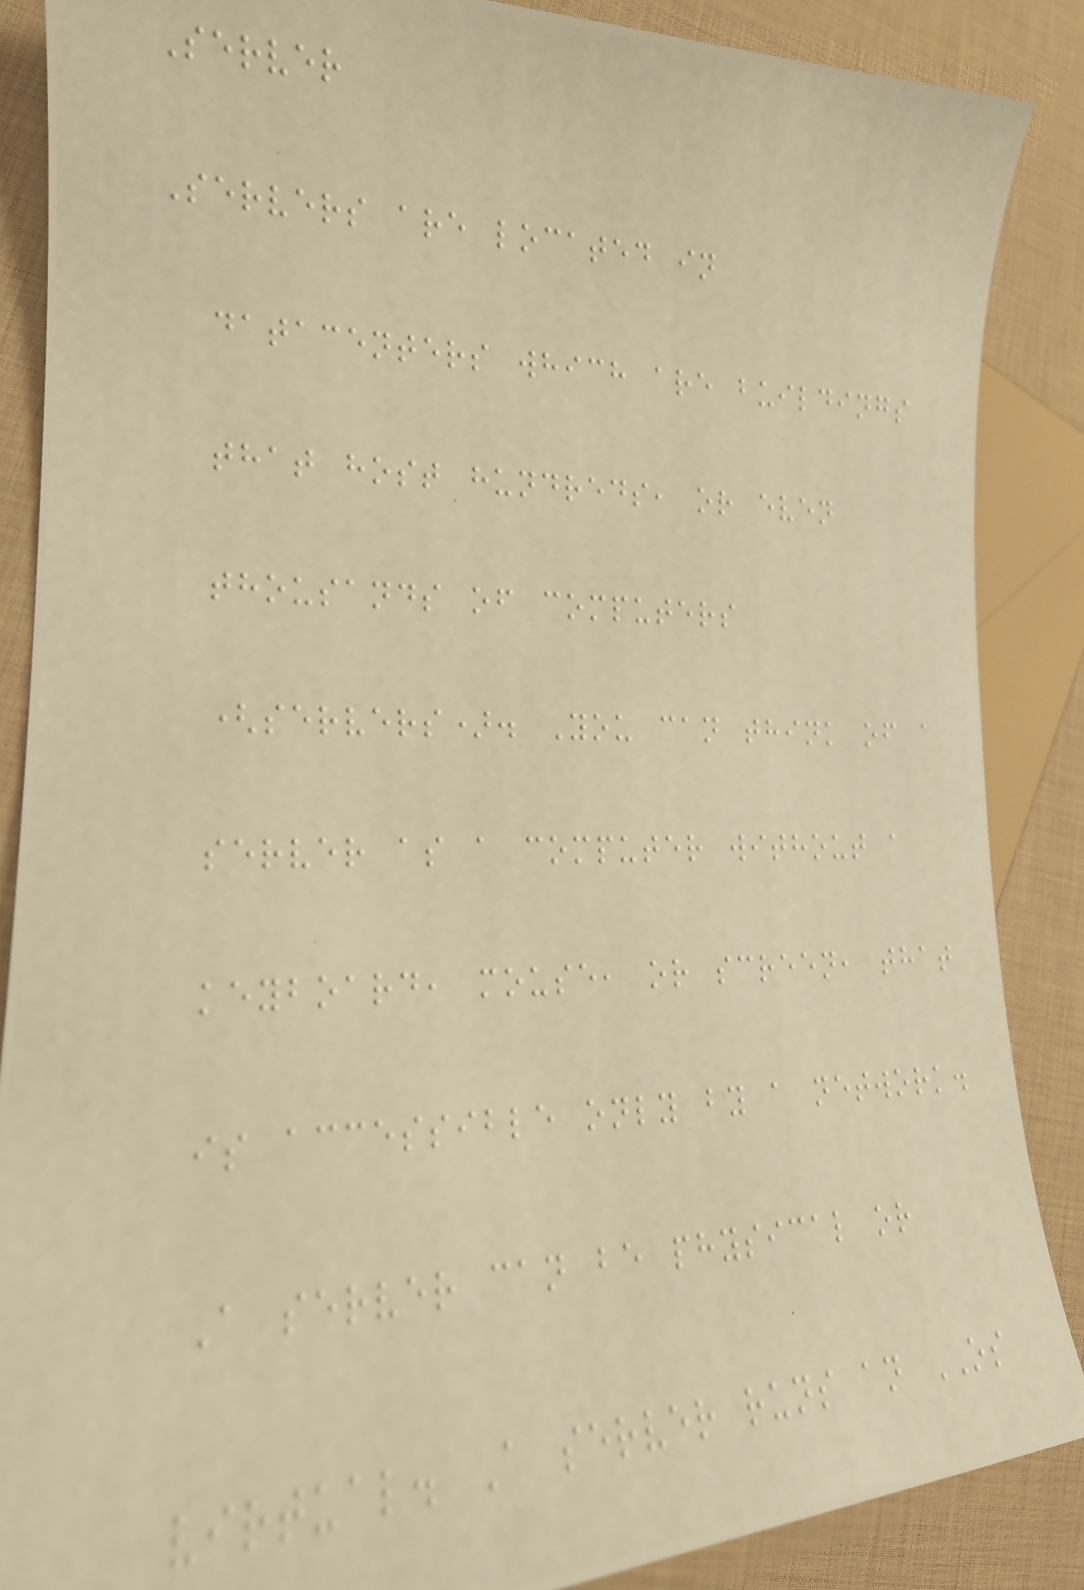Server
Servers are located in
datacenters which are buildings
that host hundreds, or even
thousands of computers
(servers). You can think of a
server as a computer without a
keyboard, mouse, or screen, that
is accessible only by a network.
A server can be physical or
virtual. A server runs an OS
